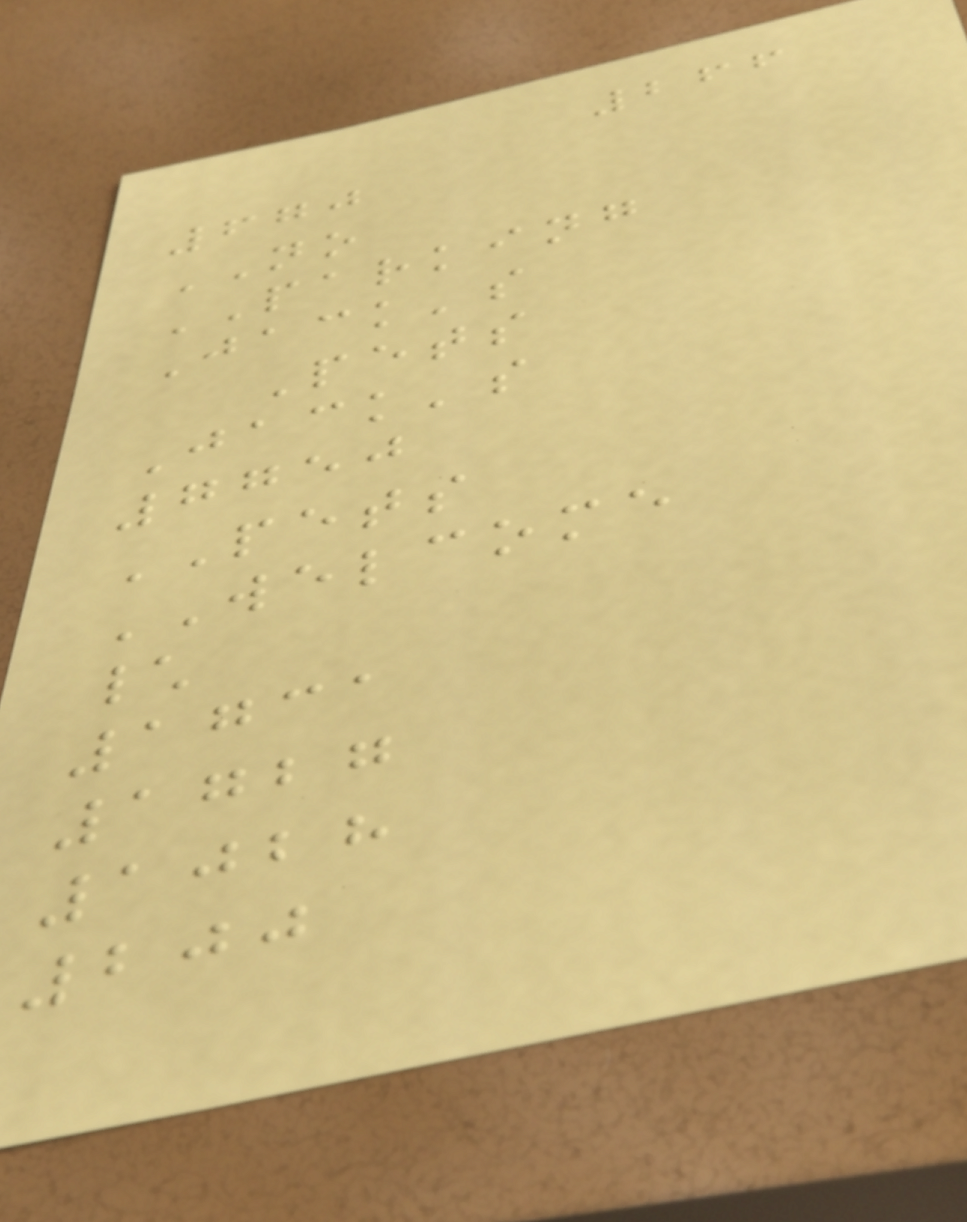266
670
NO
PARKING
Jack's
Pets
Jack's
7750
PETS
WELCOME
\
1731
1727
1028
200
